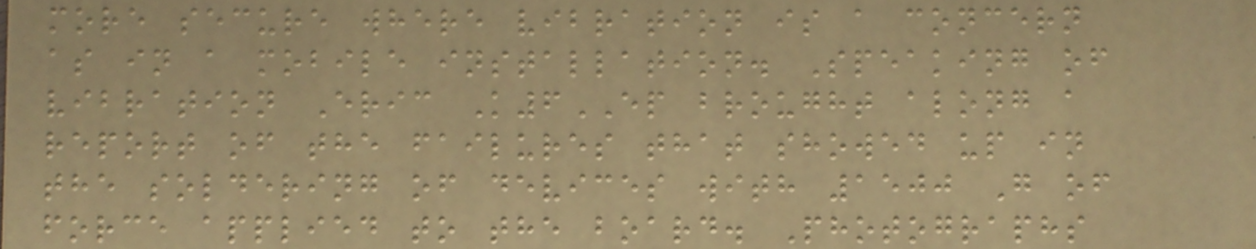more secure where vibration is a concern
as in a mobile installation. Speaking of
vibration Eric K6EP brought along a
report of the failures that showed up in
the soldering of devices with 1500 G of
force applied to the board. Photographs
